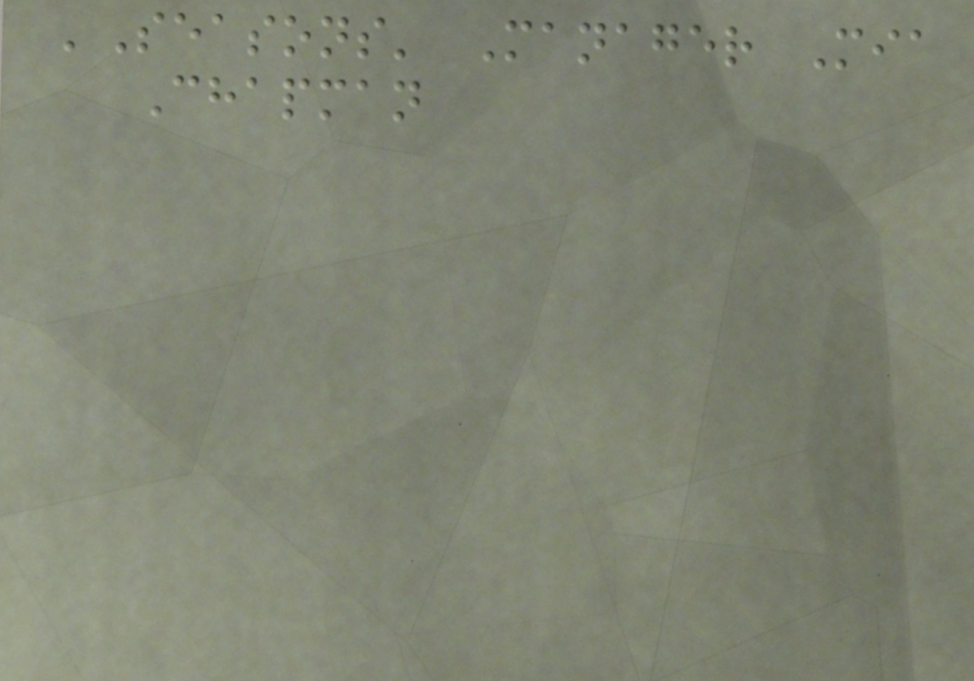'Seasons' Manager Mia
Chapman
